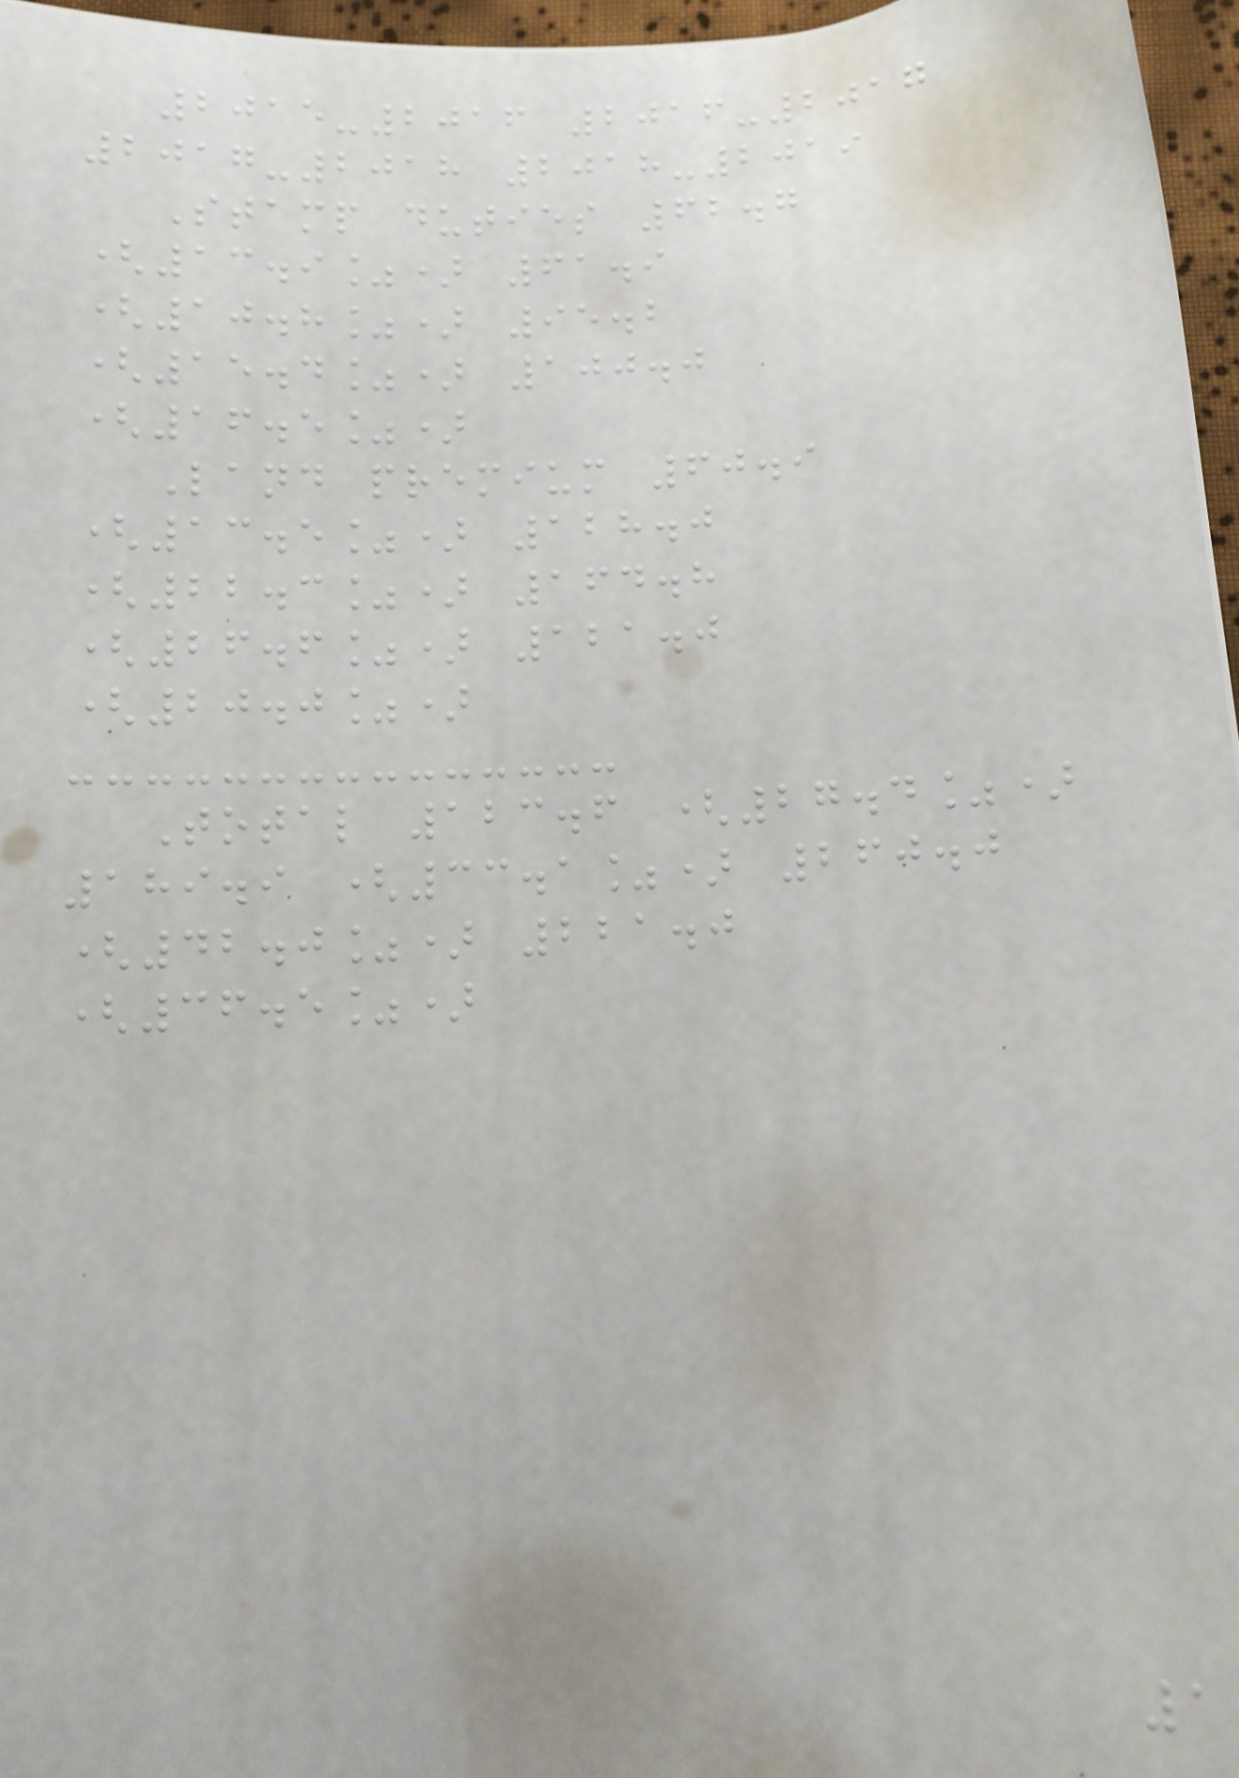2015-2016 2016-2017
2017-2018 2018-2019
Stamp duties 62.7
(13.9%) 61.9
(10.8%) 95.2
(15.4%) 100.0
(16.5%)
Land premium 60.9
(13.5%) 128.0
(22.3%) 164.8
(26.6%) 121.0
(20.0%)
Total 123.6 (27.4%)
189.9 (33.1%) 260.0
(42.0%) 221.0
(36.5%)
1
